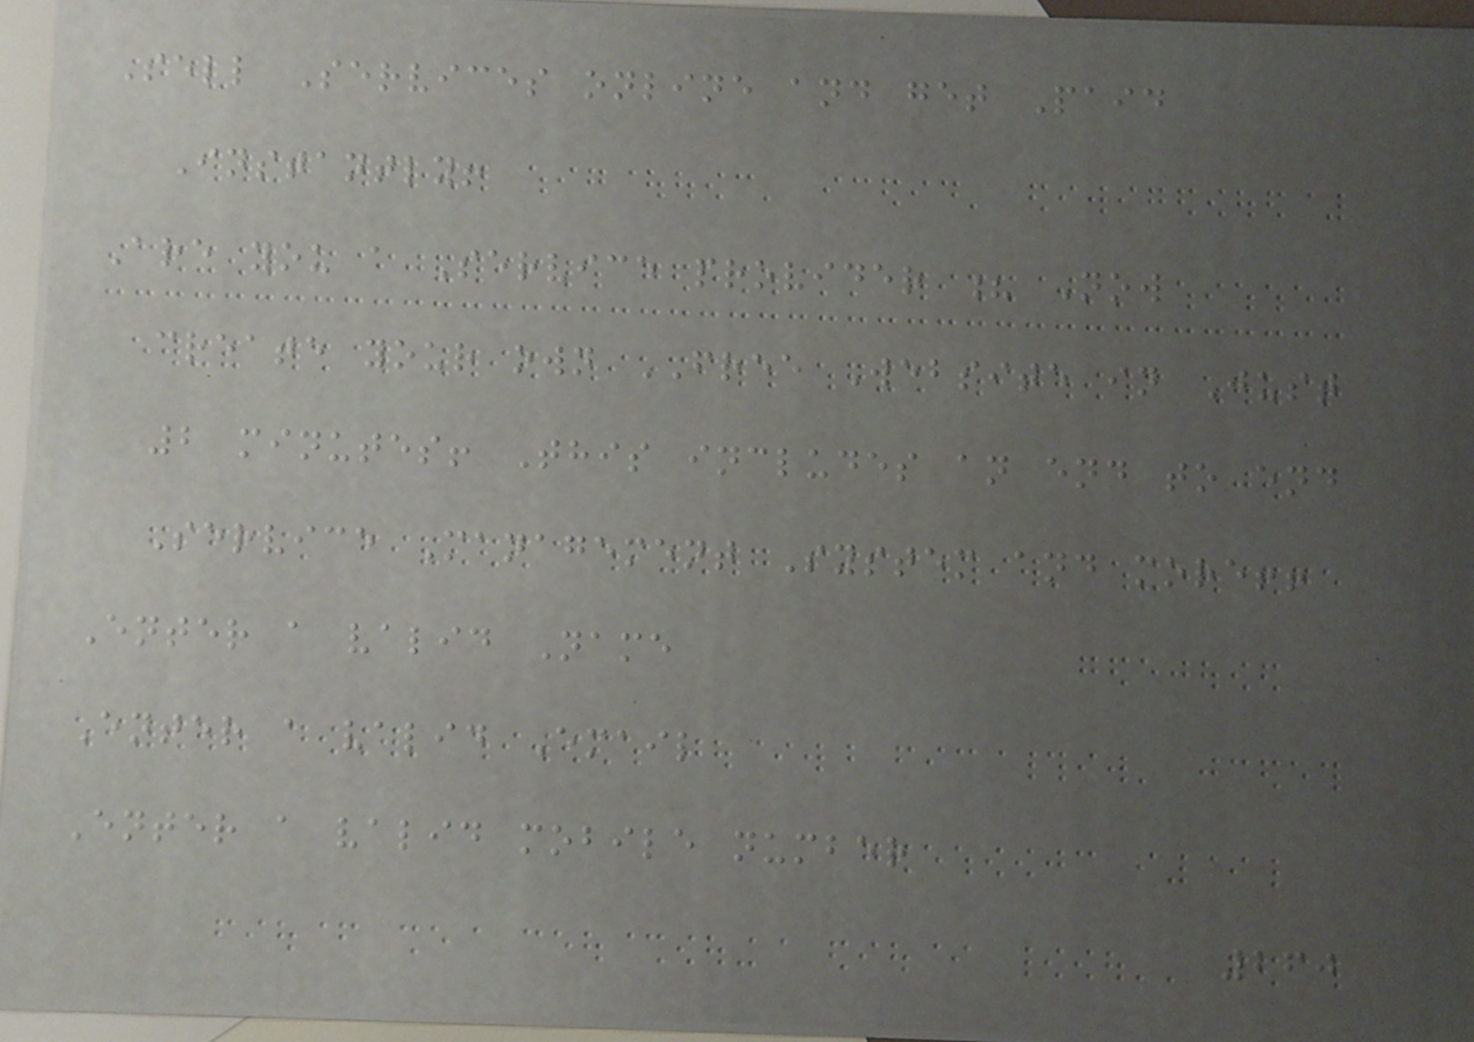Sell Services online and get Paid
Instantly!
Are you a Service provider ? Now
create your own FREE Website in Just
2 minutes! This includes an end to end
Service Management System and more!!
Enter a valid Name
Enter a valid Email
Enter a valid mobile number
260
